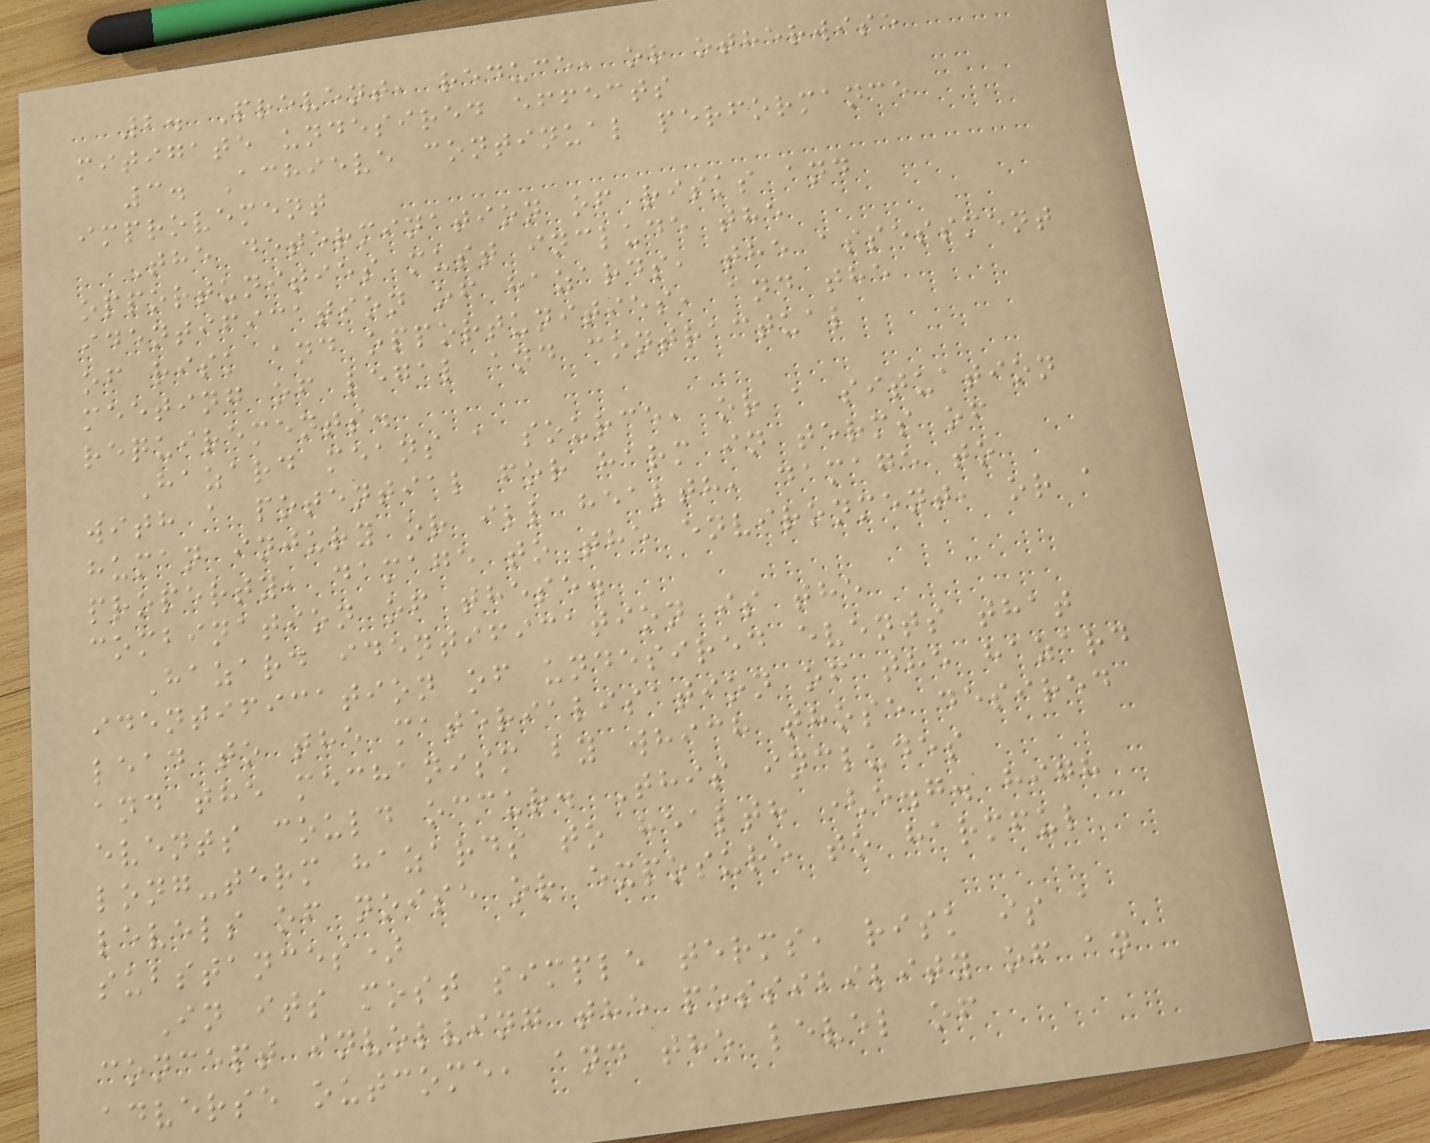2. Prevent, reduce, or otherwise
mitigate undesired effects
3. Achieve continual performance
improvement
The determination of risks and
opportunities must include the
identification of hazards, the assessment
of risk and opportunities, and the
meeting of legal and contractual
requirements.
Hazard means a source, or a situation
with a potential for harm in terms of
human injury or ill health, damage to
property, damage to the environment, or a
combination of these.
Hazard identification is the
identification of undesired events that
lead to the materialisation of the hazard
and the mechanism by which those desired
events could occur. This includes
long-term hazards to health (e.g. high
levels of noise or exposure to harmful
substances)
In its most simple terms, risk is a
concept involving the possibility of an
adverse outcome, and the level of
